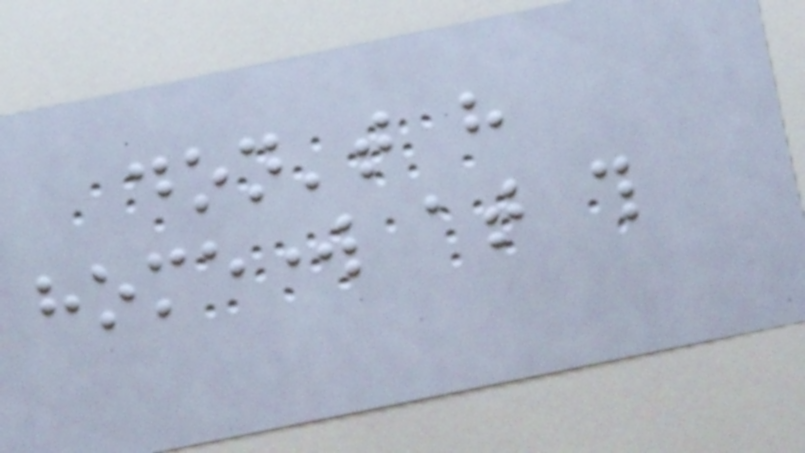don't have
homework at this
